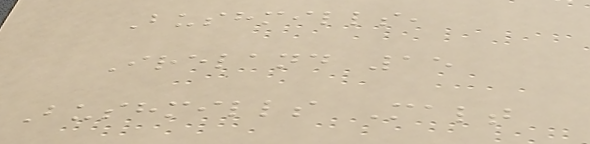Bushmills,
Ireland 15
Bushmills Malt
